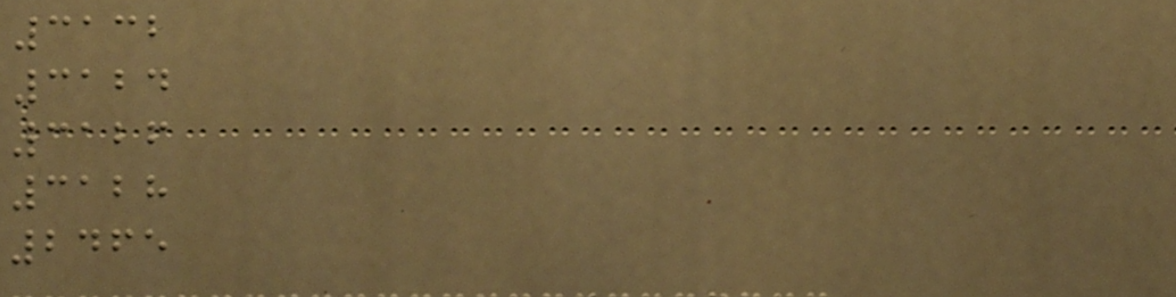3132
3124
3126
3128
2465
